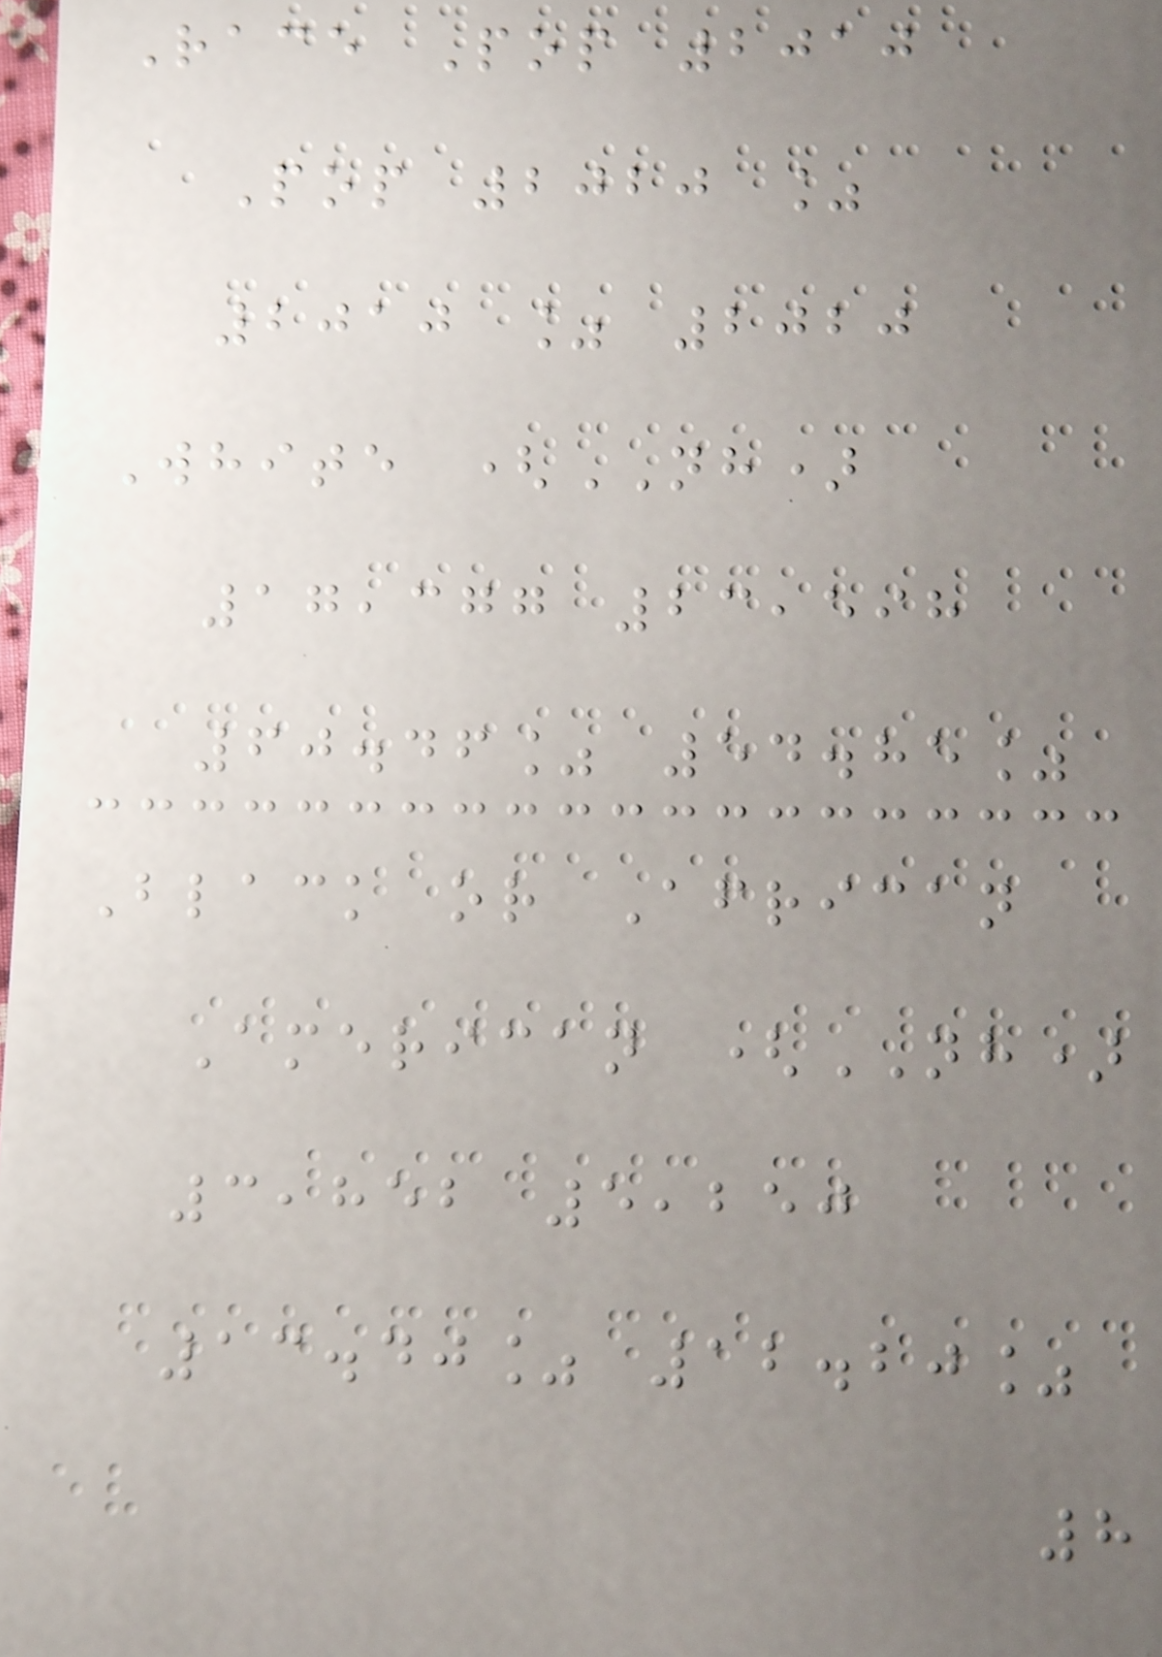Race Pop 2010
Pop 2020 %
2010 % 2020
White (NH)
17,377 23,598
60.46% 54.85%
Black or African
American (NH)
3,852 5,250
13.40% 12.20%
8
